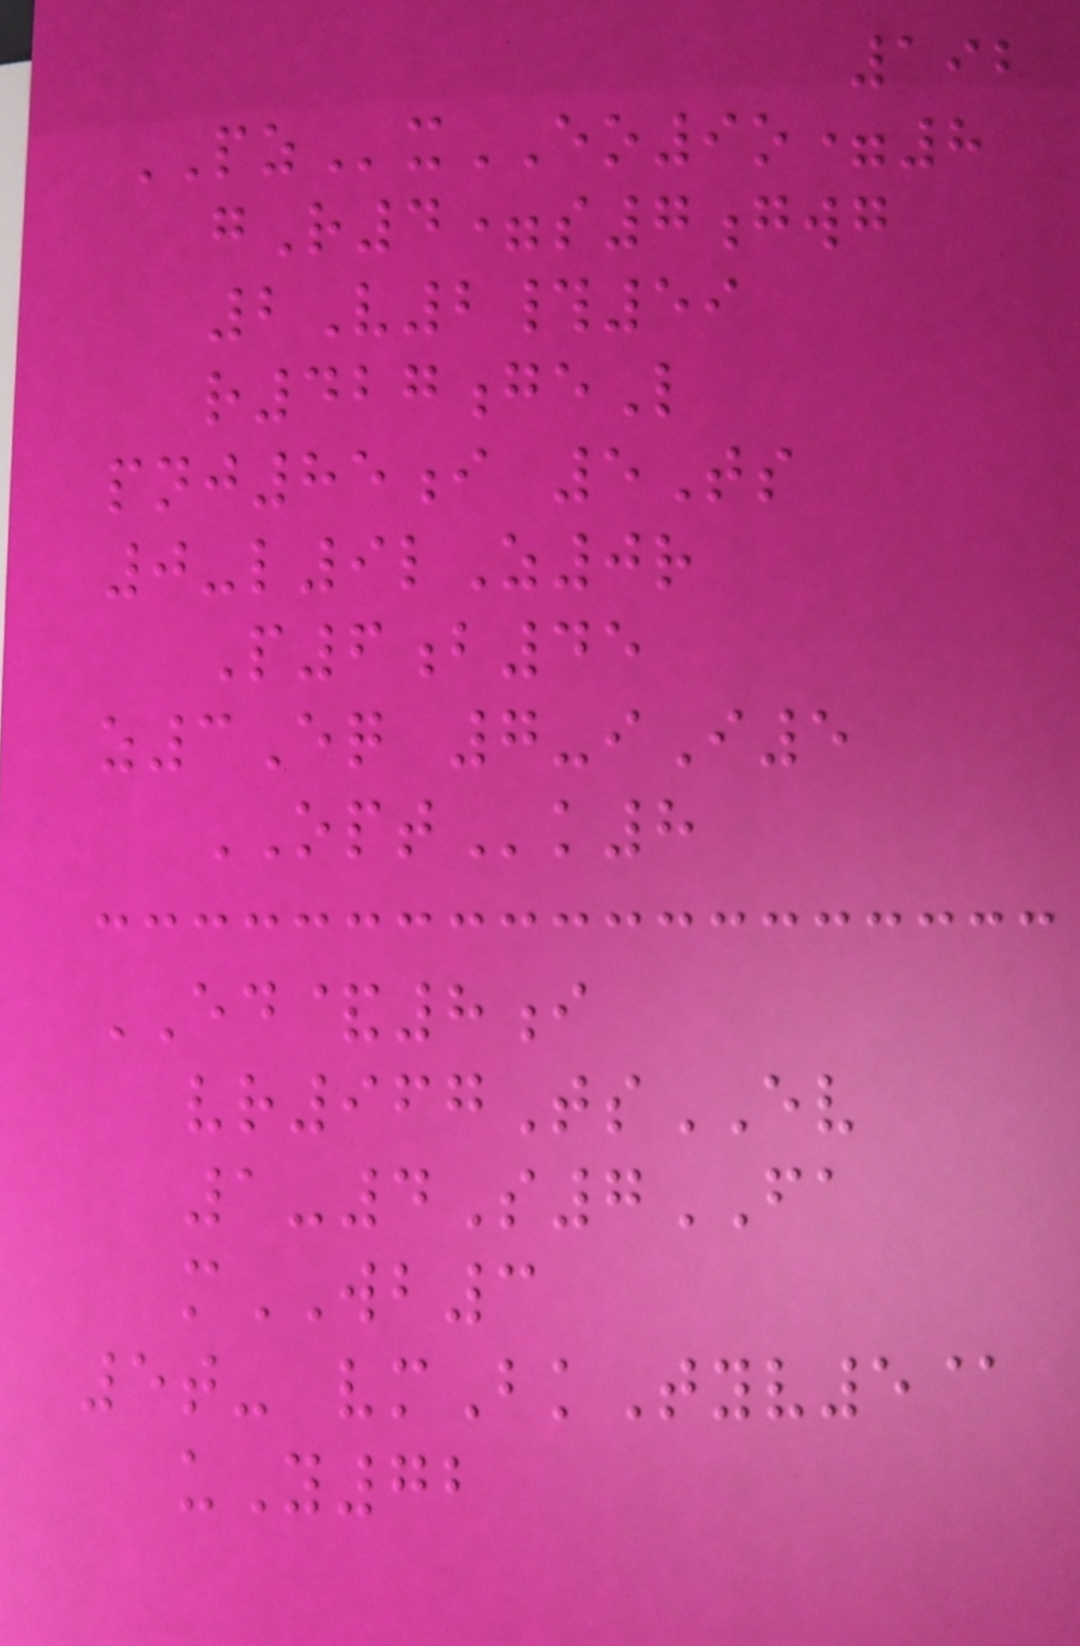192
PZxEO9o=8
gR4=s7gwg
2V2#59
r427geL
pnj85i 5Ts
0-l9lZ0r
P6b45
z3Eq 7-iI5
OPTk8
ED&8i
vr967TsEV
1-4S7FA
mWB3
5t- vmBkTyv5@
uY72
